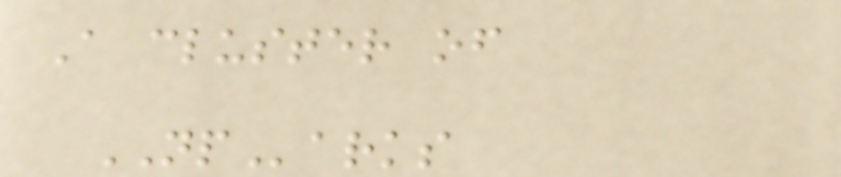A cluster of
NParks
